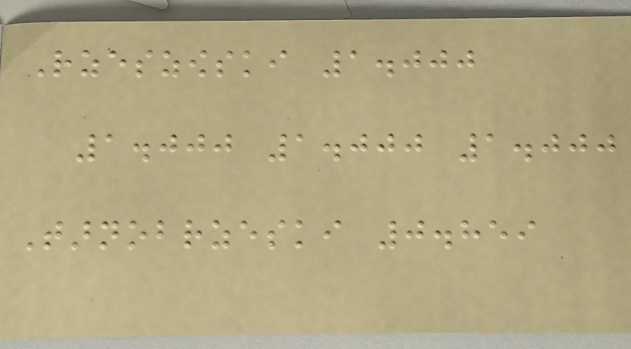Rzeszowski 1.000
1.000 1.000 1.000
Tarnobrzeski 0.859
